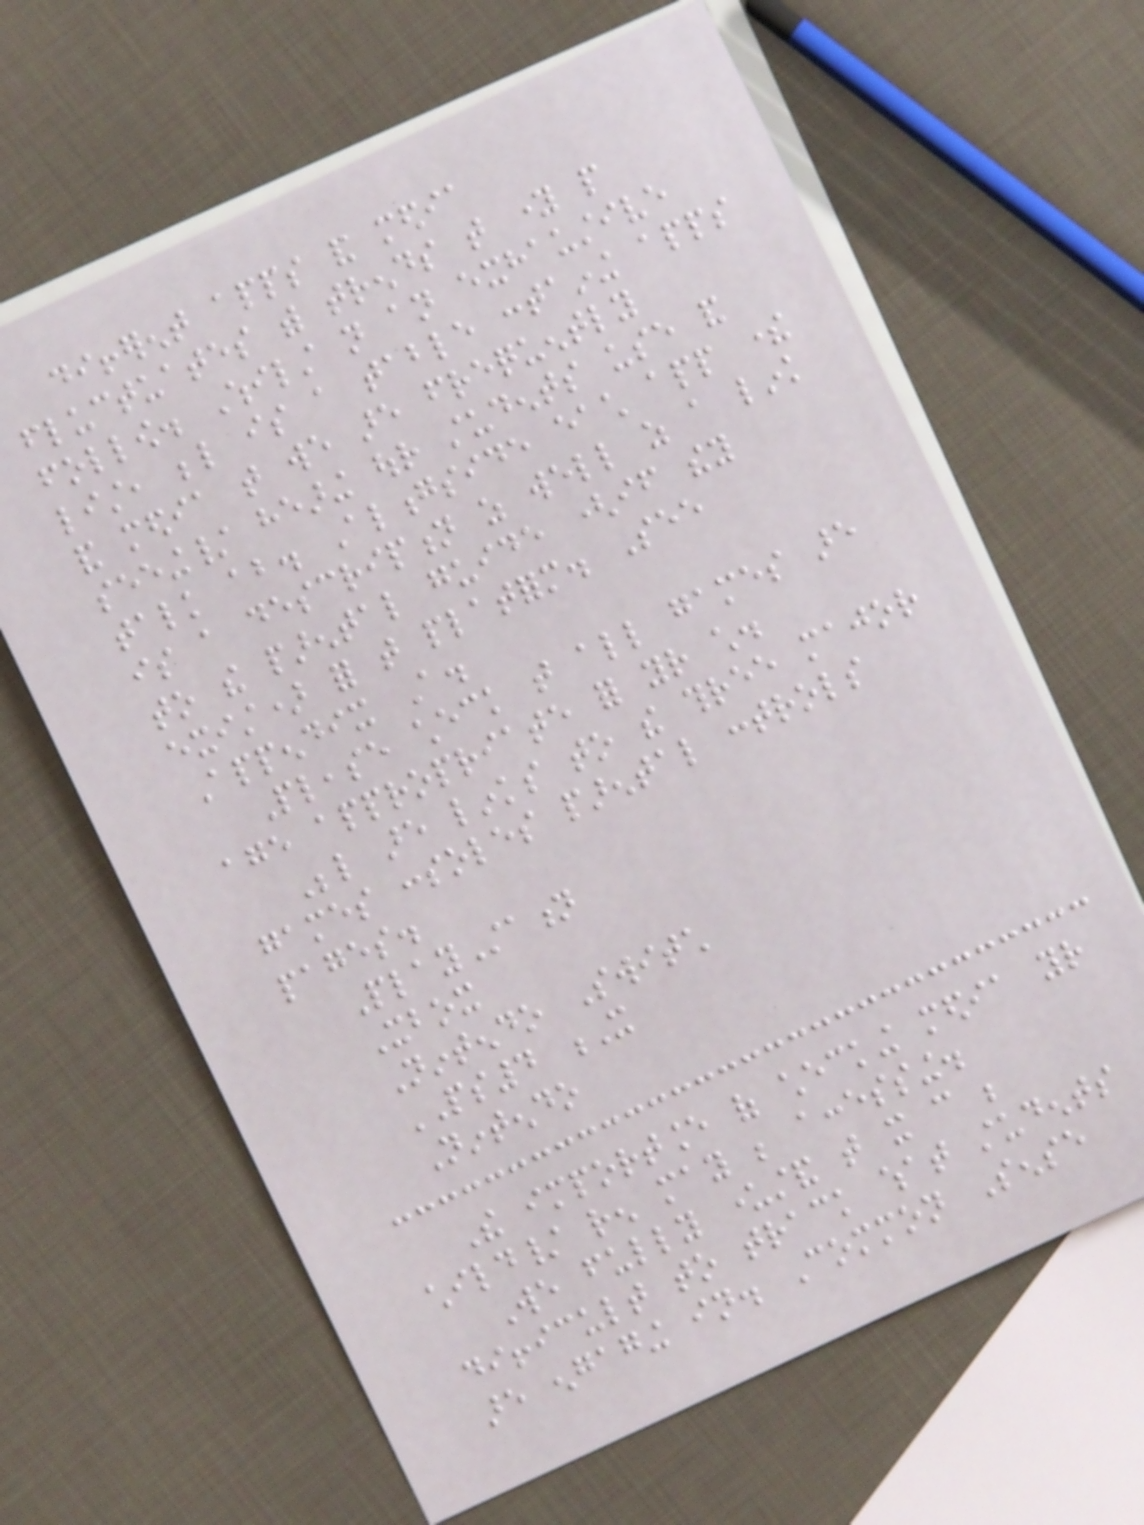different apps and media
fluctuates with trends that young people
follow. Whilst not an exhaustive
list, below is a table containing apps
and media that we are frequently
seeing/ hearing our students use and
talk about. Alongside each app there
is a description as well as a link
to the parental guide (if they
exist) for that platform. See
Appendix A.
Please check that all games are
age appropriate for your child.
Below are links to the three major
games consoles parental controls
pages.
PlayStation
Xbox
Nintendo Switch
PS4 X
Nintendo
The importance of checking media your
child/ ren may be accessing.
We fully understand that it can be
difficult to track what students
are engaging in. Common Sense
